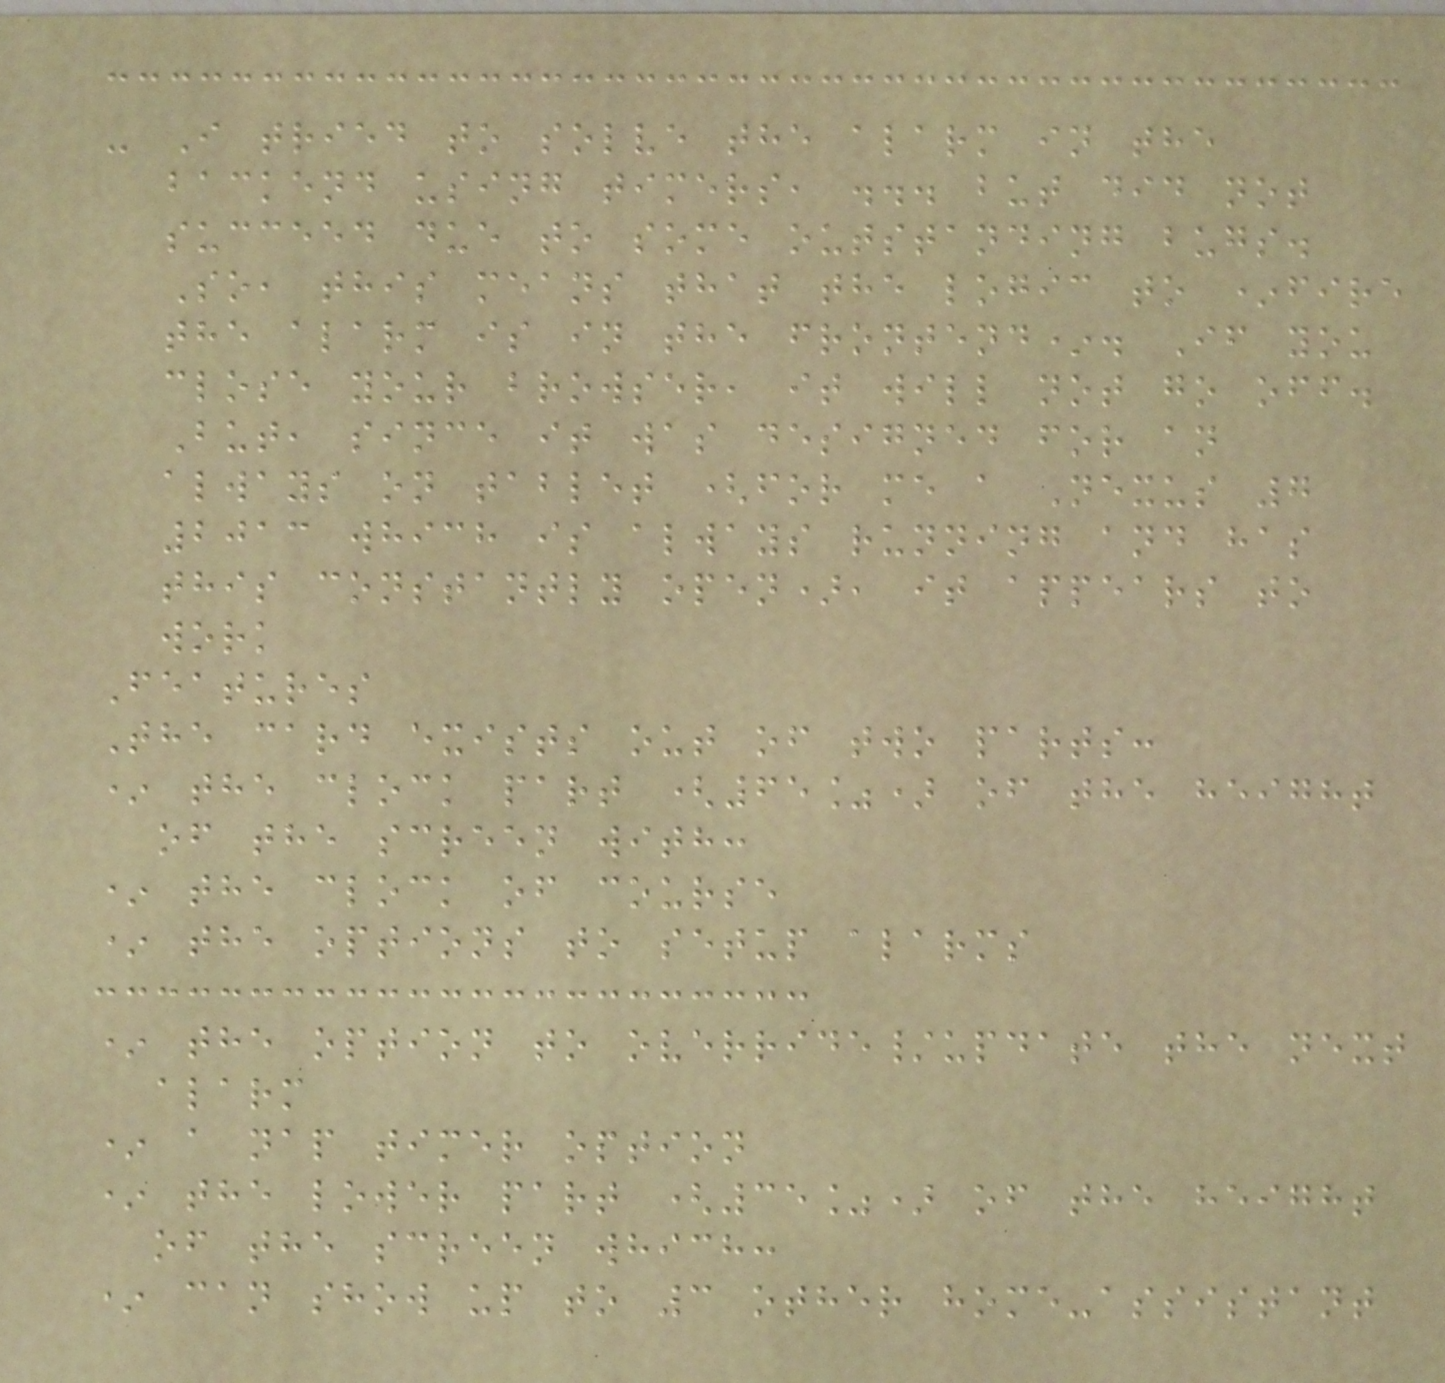- I tried to solve the alarm in the
backend using timers, ... but did not
succeed due to some outstanding bugs.
So, this means that the logic to *fire
the alarm is in the frontend*. If you
close your browser, it will not go off.
But, since it was designed for an
always on tablet (for me a Nexus 7
2013 which is always running and has
this constantly open), it appears to
work
Features
The card exists out of two parts:
* the clock part (65%) of the height
of the screen with:
* the clock of course
* the options to setup alarms
* the option to override/update the next
alarm
* a nap timer option
* the lower part (35%) of the height
of the screen which:
* can show up to 3 other home-assistant
